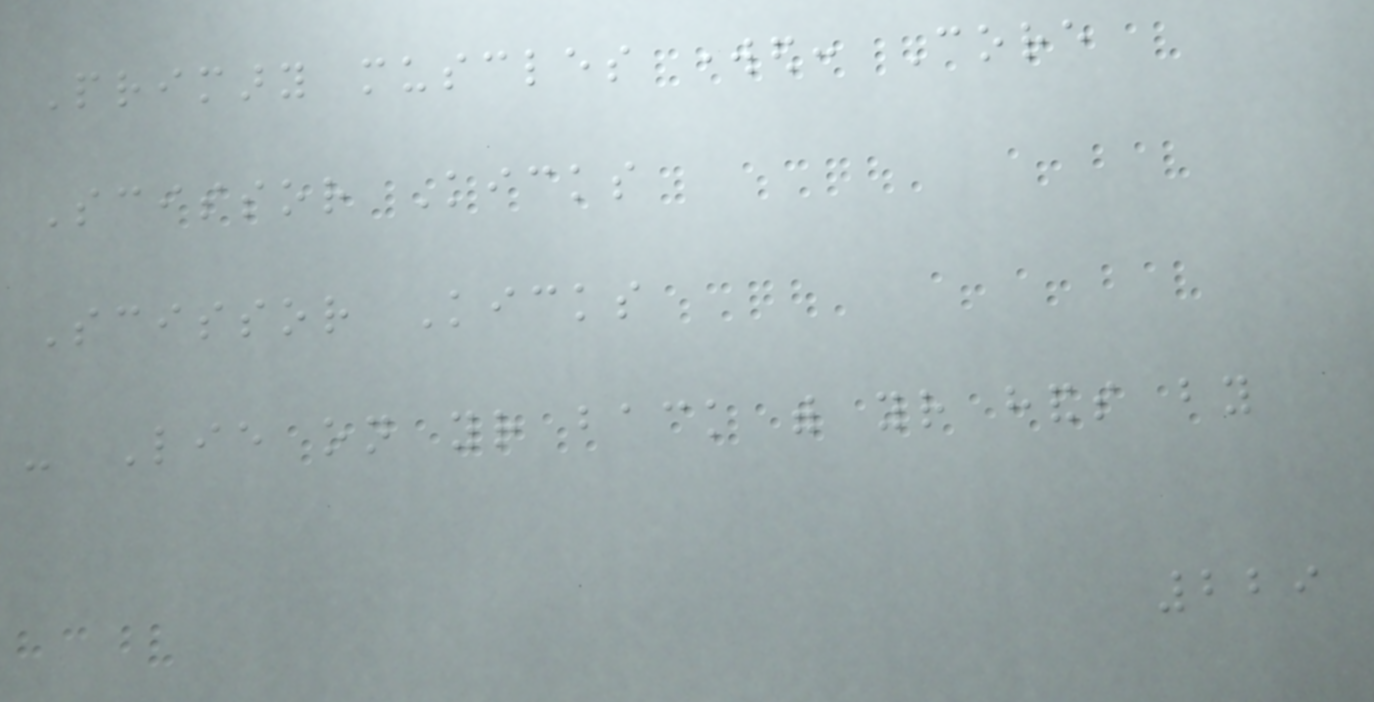Primary muscles worked: Core
Scissor Kicks
Scissor Kicks
- Lie on your back with your hands by
229
